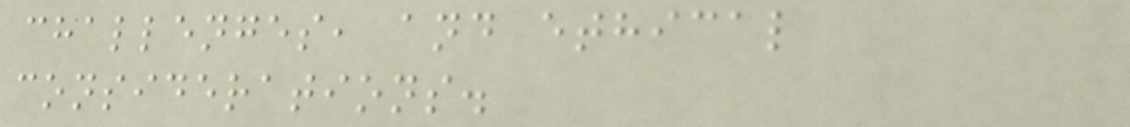challenges, and ethical
considerations.
